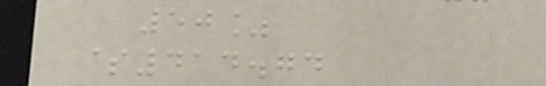50%
$414.74
